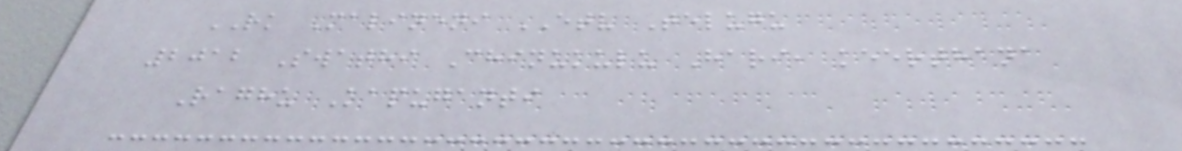RK Malineni ETV Telugu
2012 Swathi Chinukulu Hari, keerthana
Raghu Kapuganti
